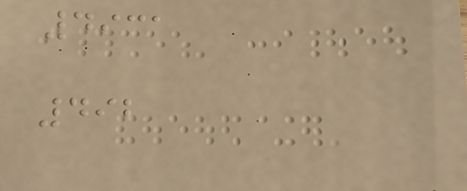4931
492
